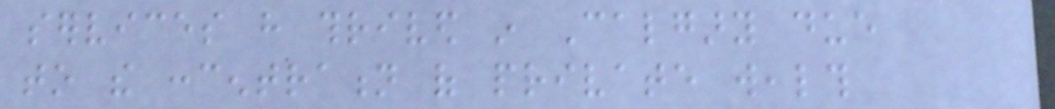services have thrived in Calgary due
to the concentration of private wealth
